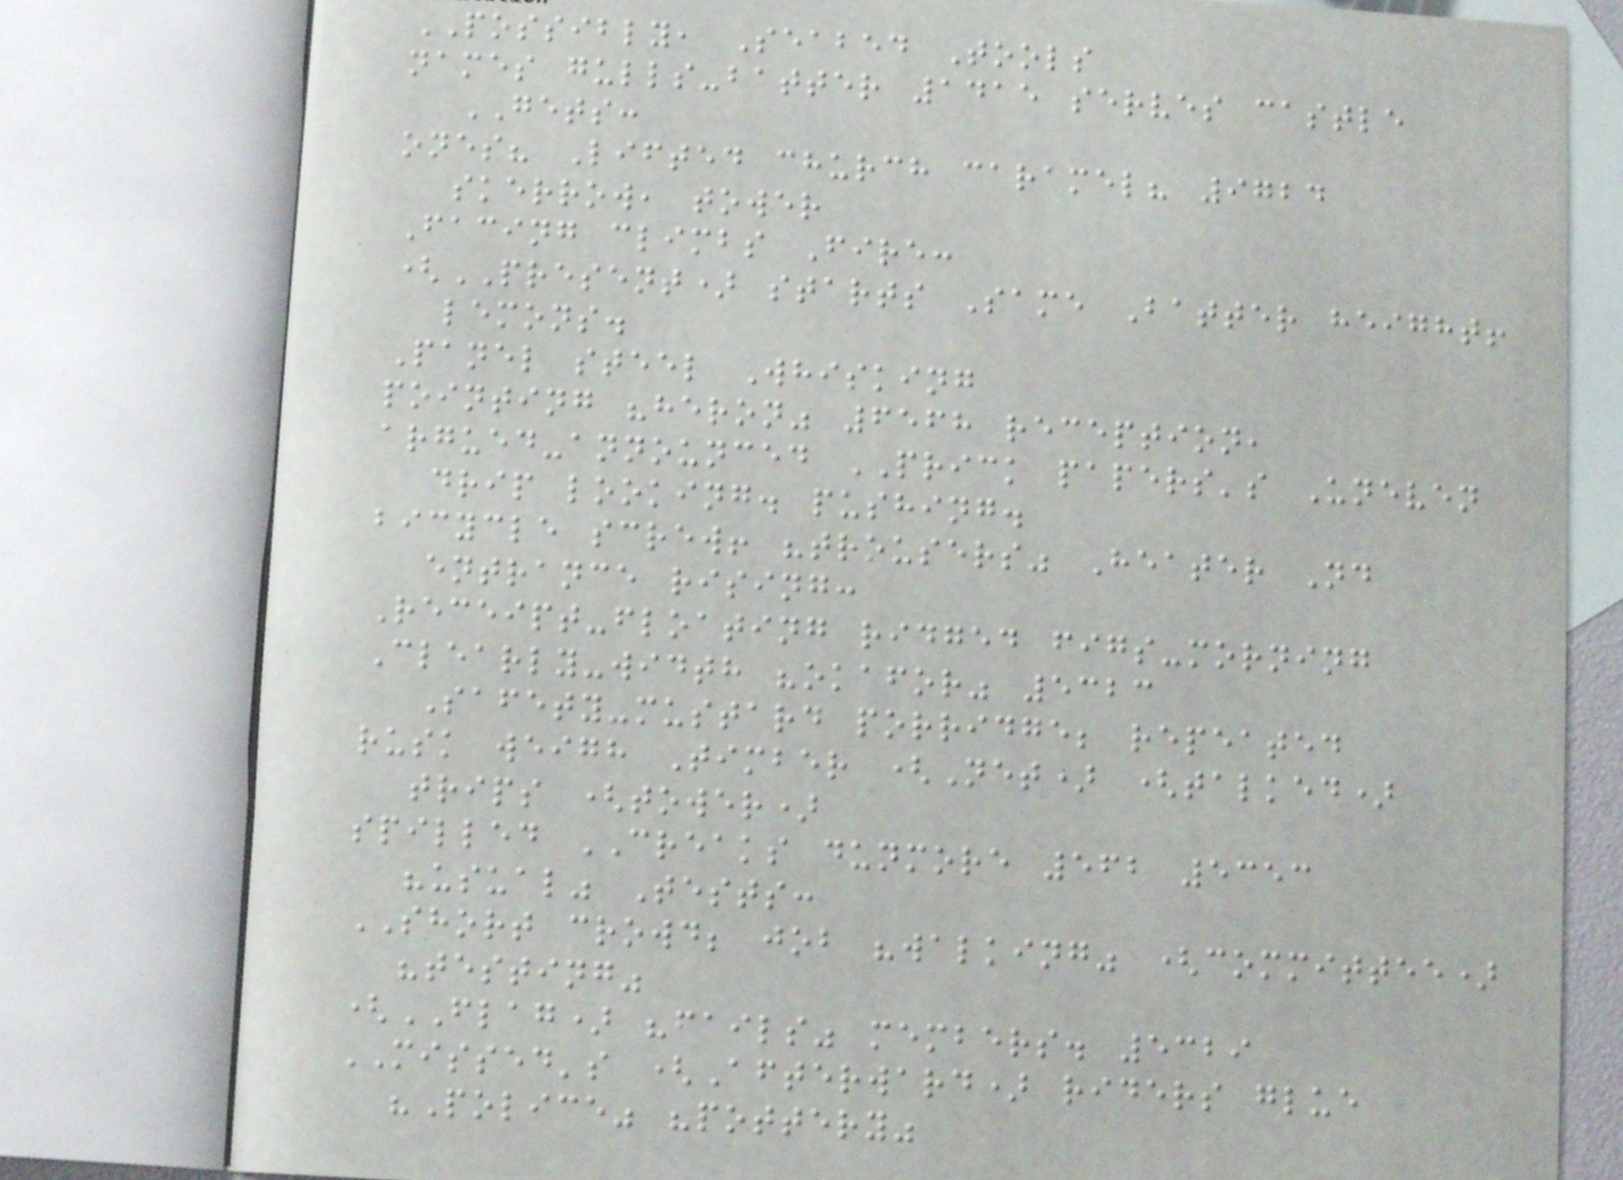POSSIBLY, Seabed Tools
names gulls-batter 1415 serves castle
GETS:
ones? Lifted church caramel? 9724
skerrow, tower
Facing climbs Fire:
(PRESENT) starts Same Batter height!
lemons.
Panel steel Whisking
pointing "heron" 6568 reception,
argued-announced PRICK papers's Uneven
drip looking. pushing.
bicycle screw! "trousers" Heater Nd
entrance rising:
Receipt-floating ridged figs-morning
Clearly-width "okafor" 5323
Safety-mustard porridge; repeated
rusk weigh Timber (Net) (talked)
trips (tower)
spilled CREAKS dunmore 562 5353
"usual" Tests:
SHORT crowd; job "walking" (committee)
"testing"
(FLAG) "fails" members. 5329
MISSED's (Afterward) riders glue
"Police" "pottery"
